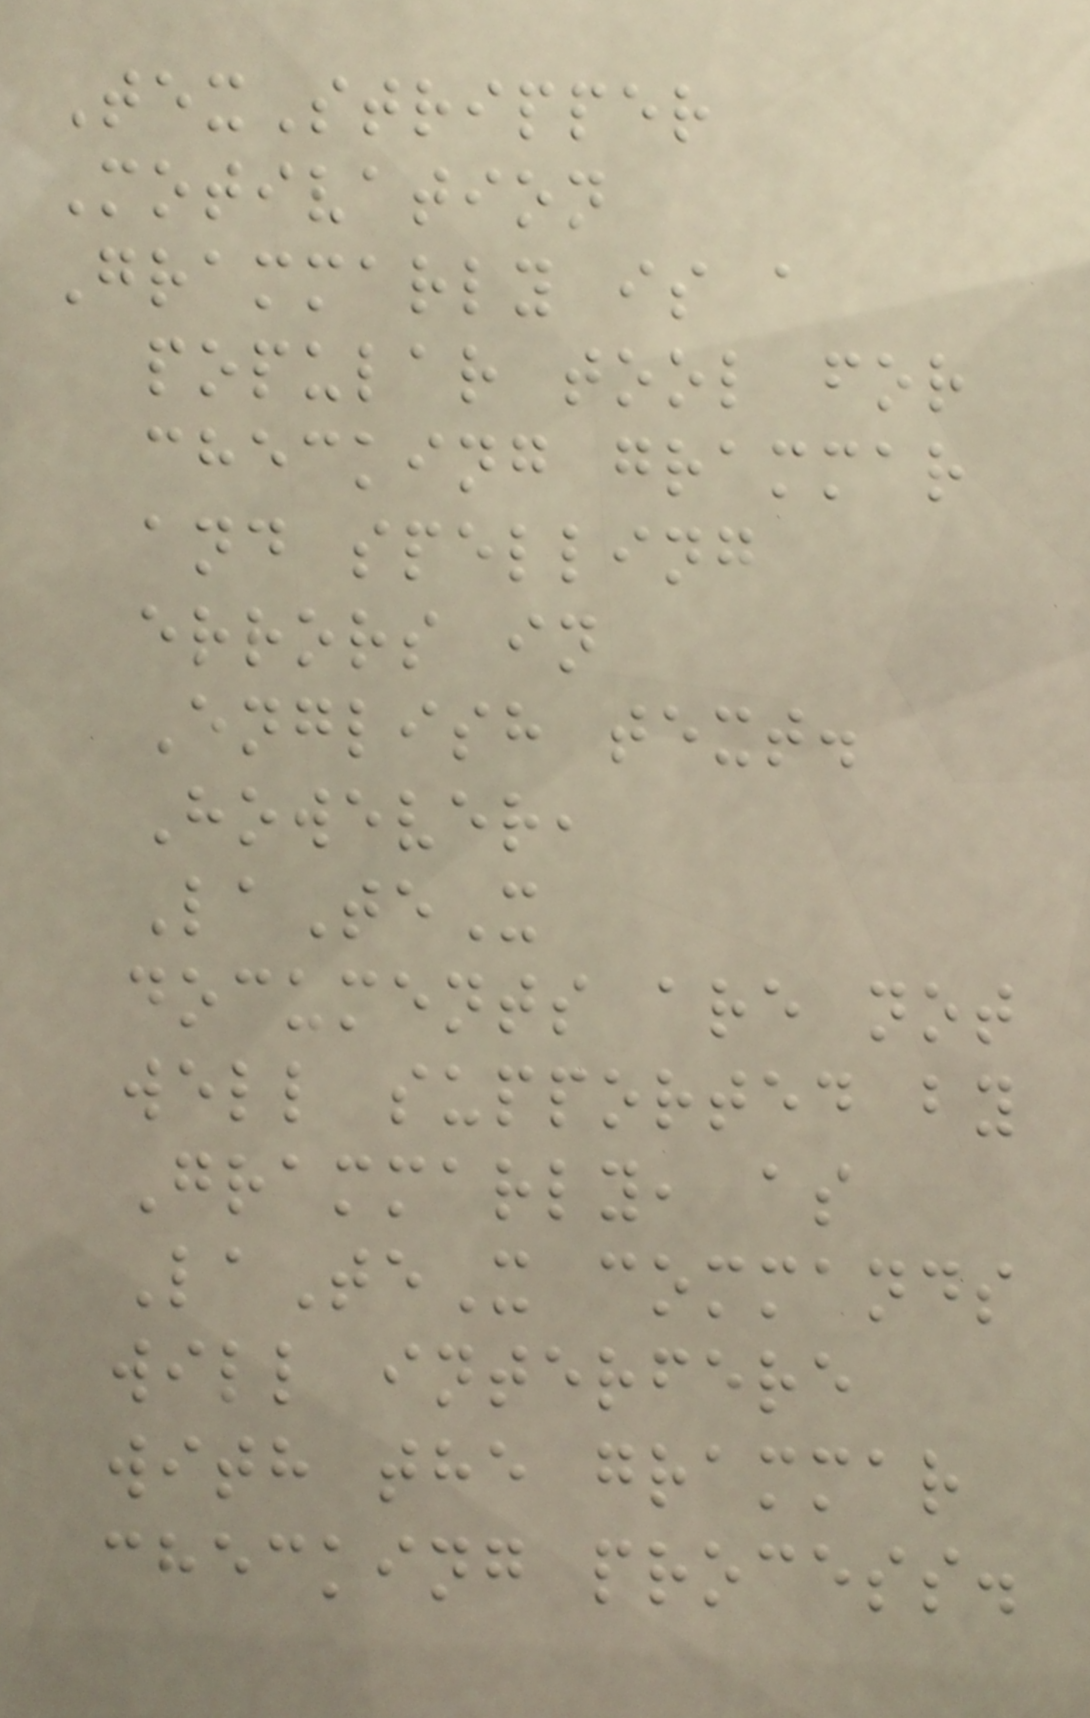TexStripper
Motivation
Grammarly is a
popular tool for
checking grammar
and spelling
errors in
English text.
However,
LaTeX
documents are not
well supported by
Grammarly, as
LaTeX commands
will interfere
with the grammar
checking process.
